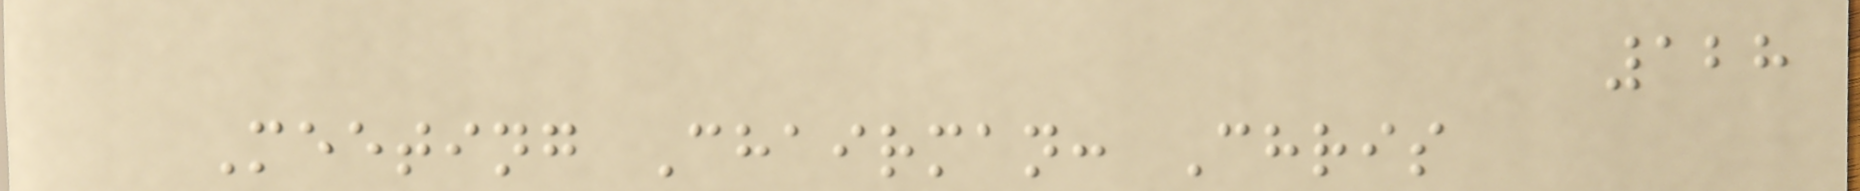128
Meeting Chairman: Chris
